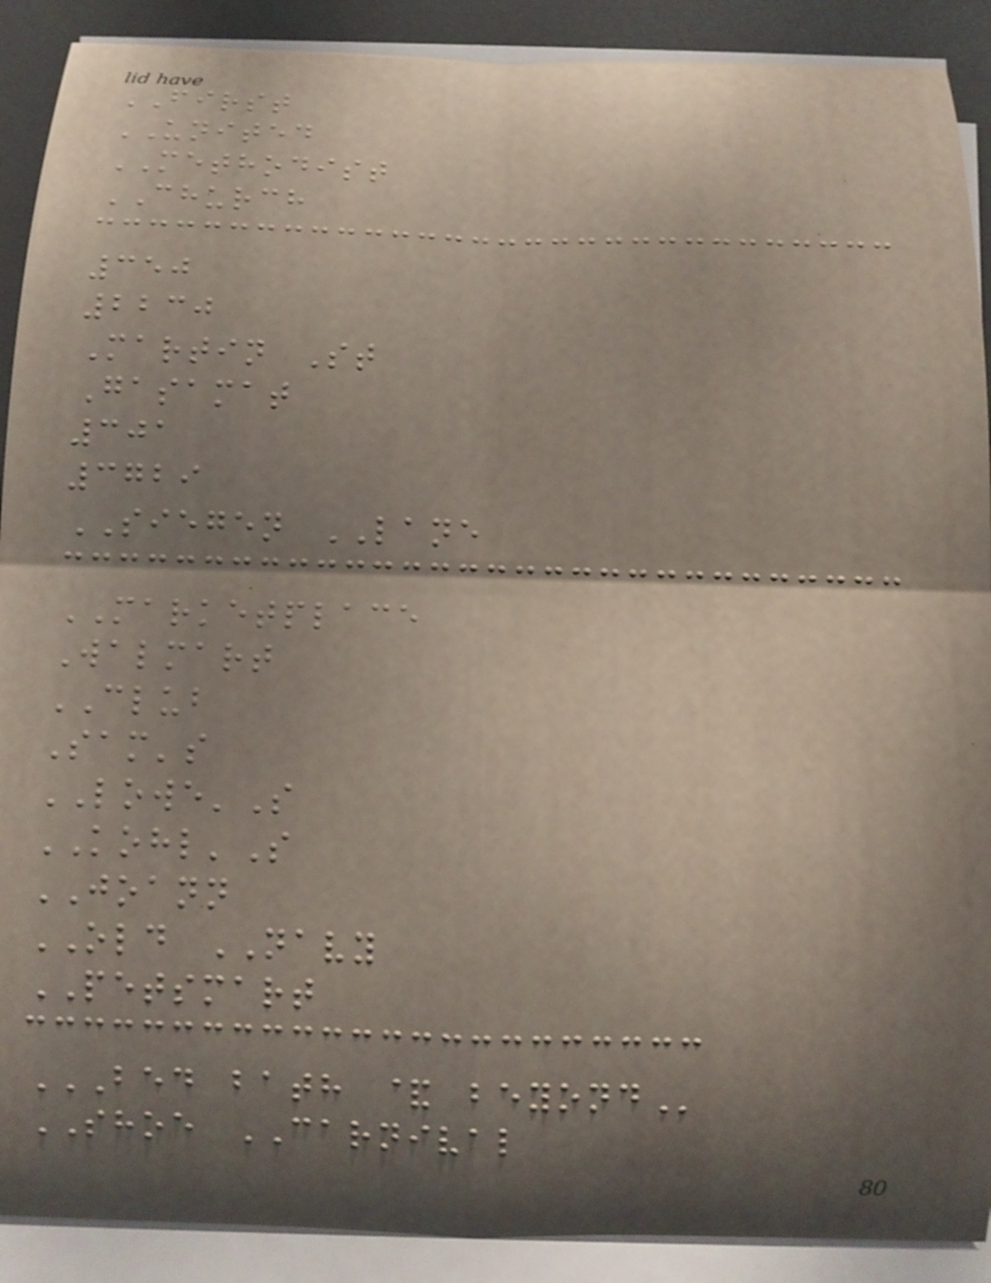FIRST
UNITED
METHODIST
CHURCH
350
2230
Martin St
Gasamat
301
3729
SIEGEN LANE
MARKETPLACE
Walmart
CLUB
Sam's
LOWE'S
KOHL'S
JOANN
OLD NAVY
PETSMART
BED BATH & BEYOND
SHOE CARNIVAL
